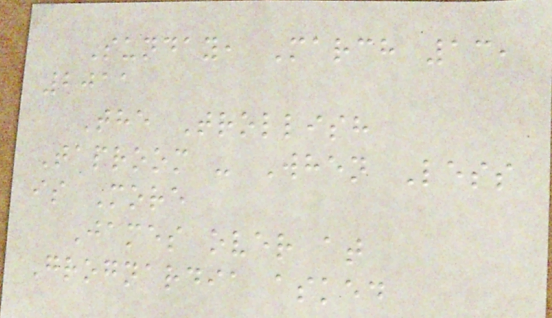Sunday, March 13,
2011
The Trollish
Taproom - When Less
is More
James over at
Grognardia asked
